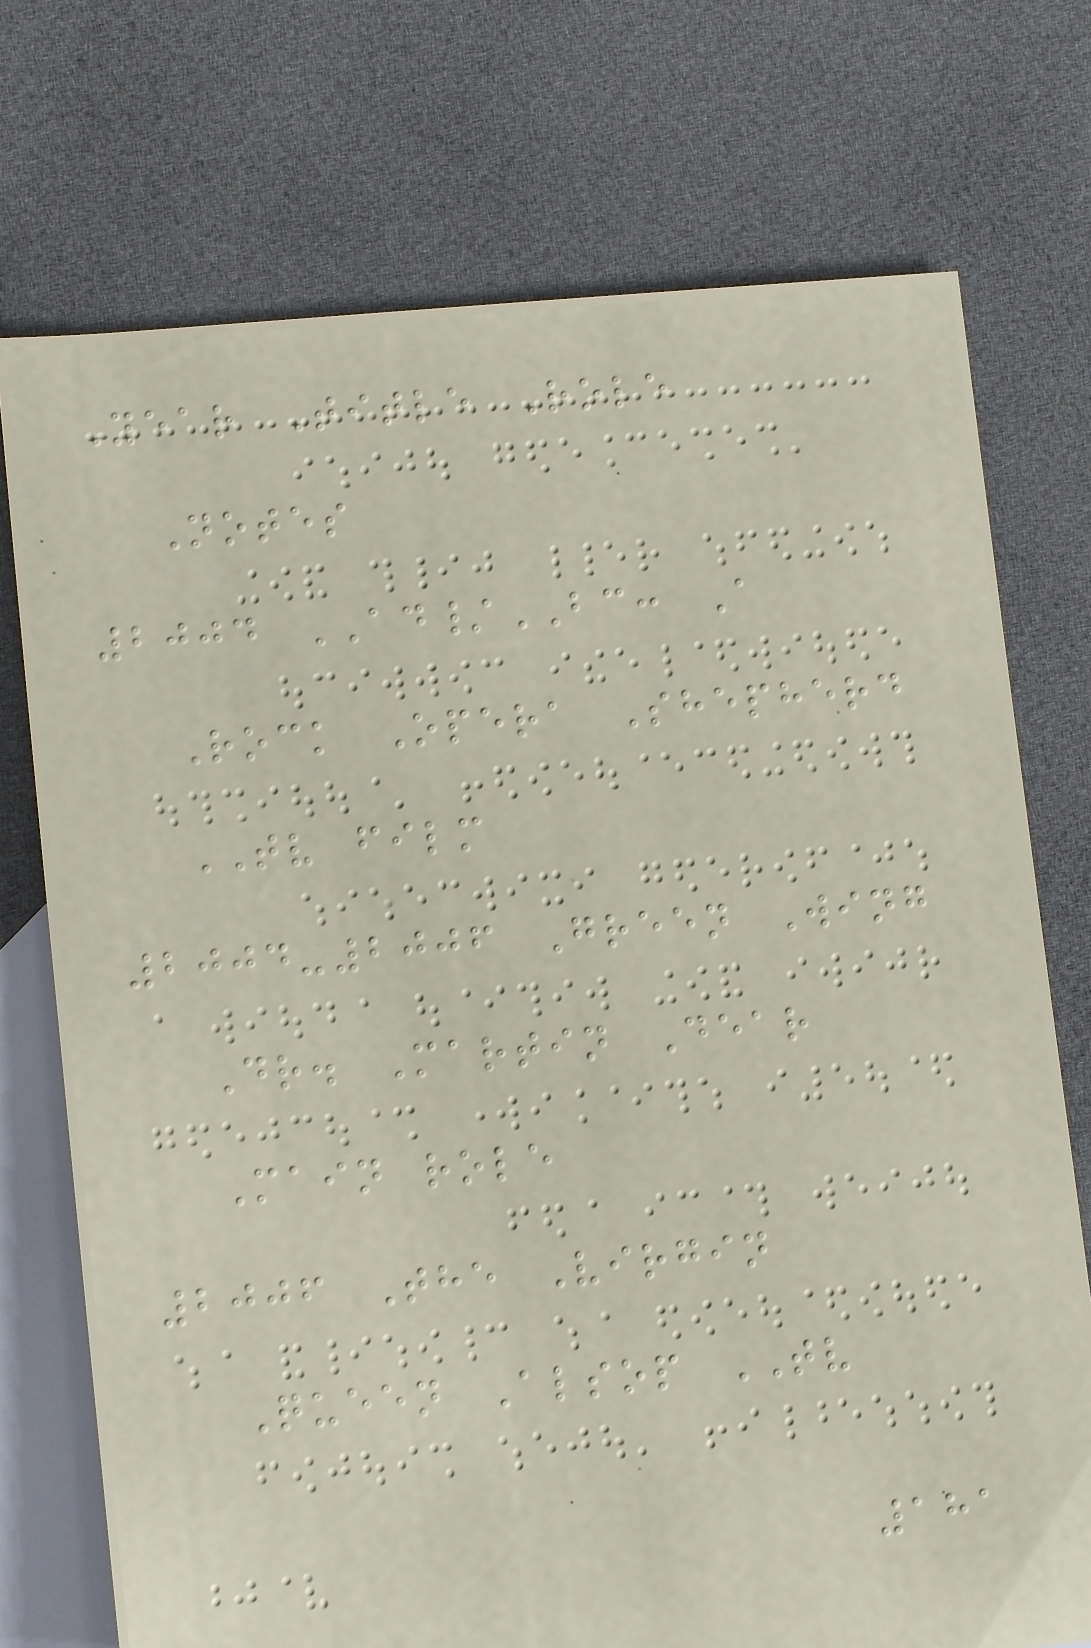Year Title Role
Notes
2004 AD/BC: A
Rock Opera Shepherd
TV film
2004-2006 Green Wing
Dr. Martin Dear
Main role
2006 The Virgin
Queen Alsop TV
181
